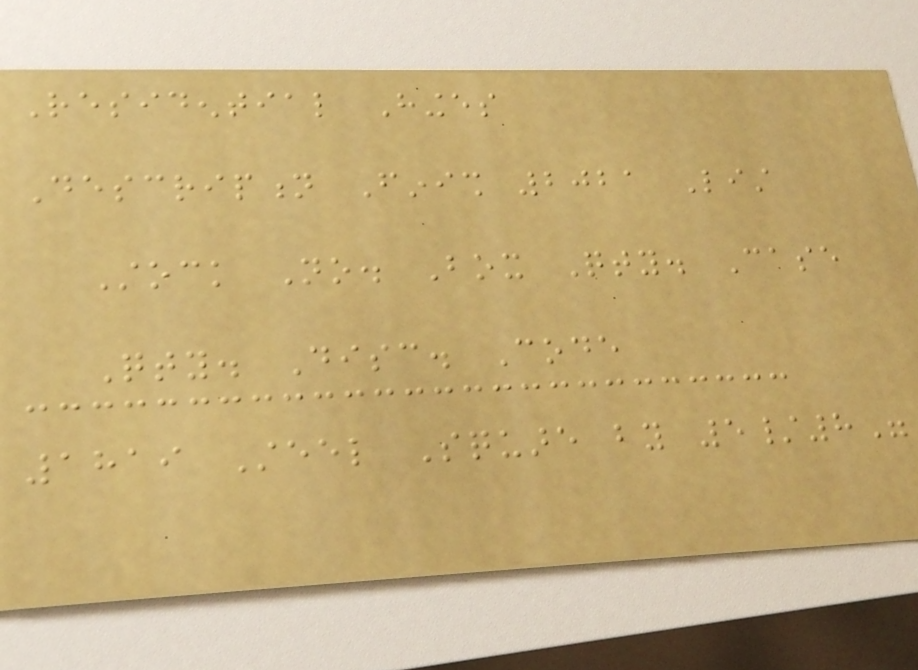Residential Hinges
Description Finish 2021 List
Stock No. Box Qty. Case
Qty. Disc. Code
1819 Steel Square by 5/8"
